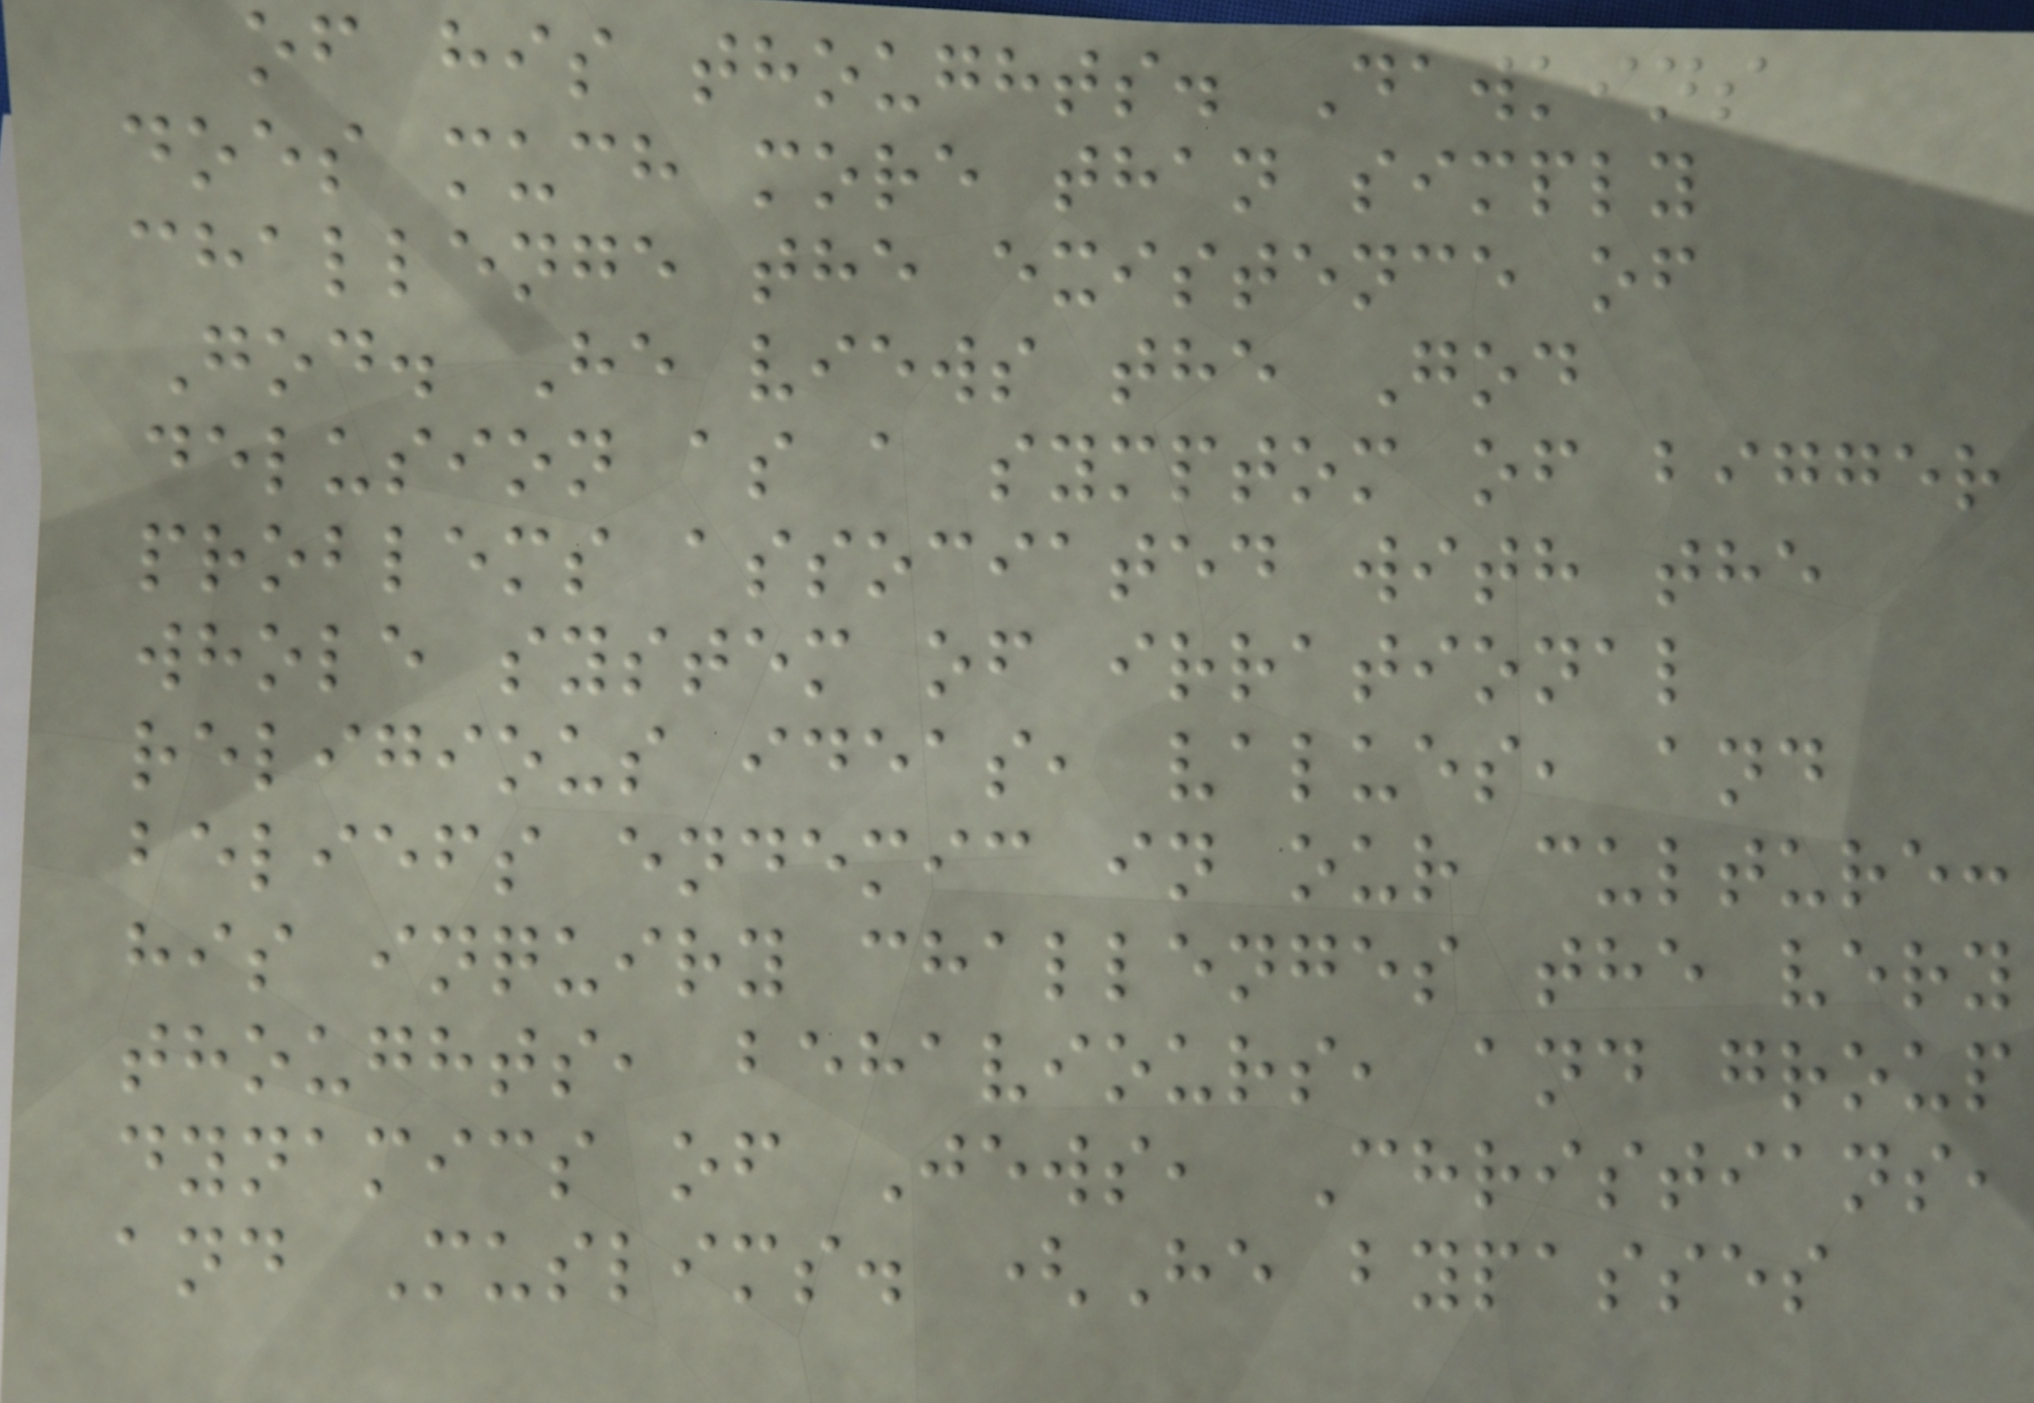of his thoughts. Dawkins
does much more than simply
challenge the existence of
God. He views the God
delusion as a symptom of bigger
problems associated with the
whole system of irrational
religious ideas, values, and
beliefs endemic in our culture:
his inquiry challenges the very
thoughts, behaviours, and group
dynamics of Jews, Christians,
and Muslims. (He bypasses
